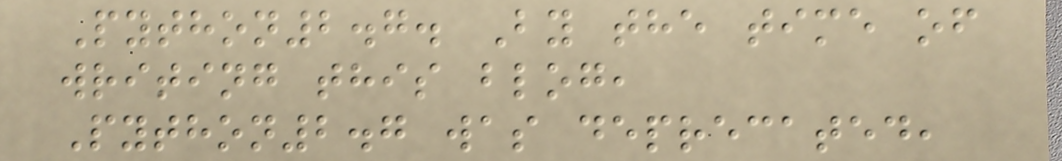Python2.7. By the time of
writing this blog,
Python2.7 was deprecated,
